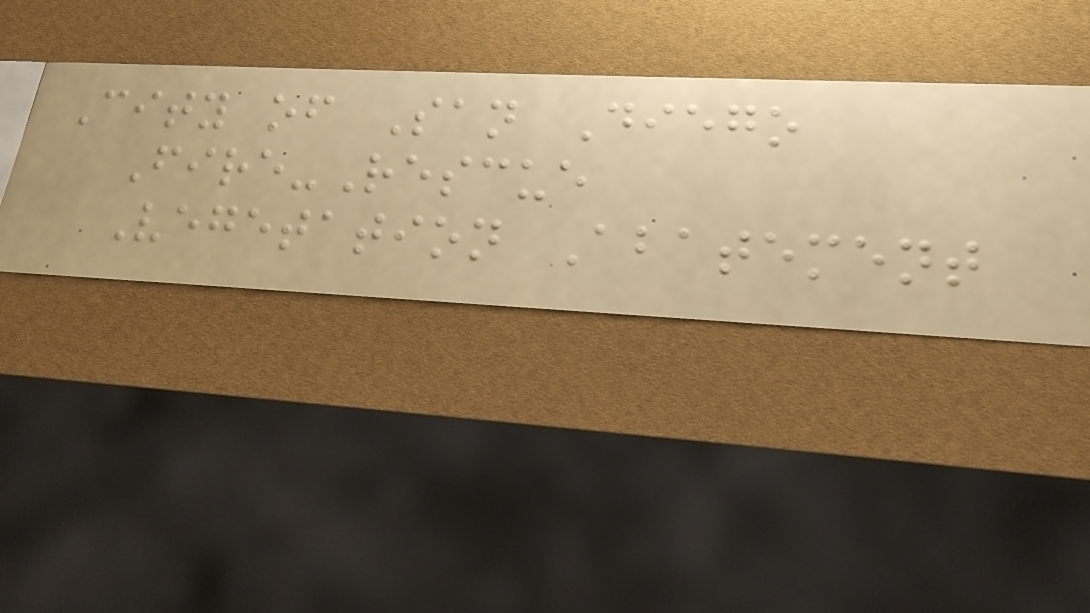City of San Diego
Fire-Rescue
Vegetation Abatement
